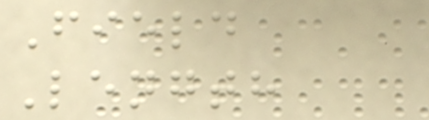Field
Length
